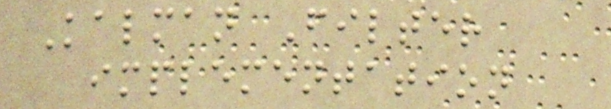Kalman Filter
implementation
